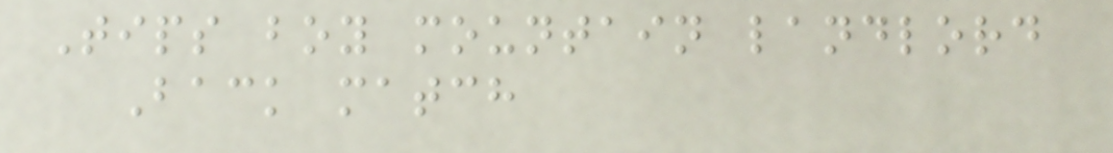Tips boy mountain landlord
Back match
